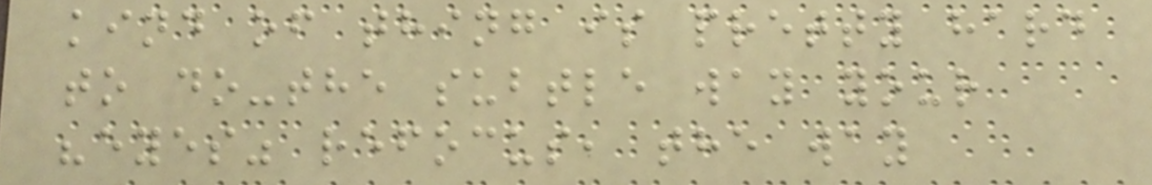kind of thing is pretty hard
to do-the subtle way your
"eyes" refocus, the way
